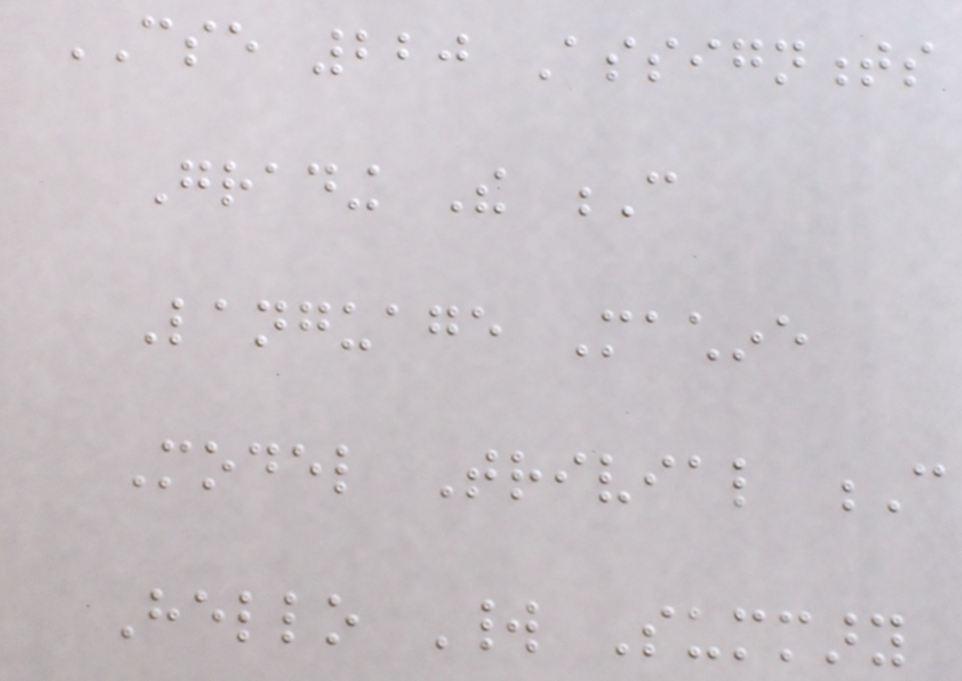CSE 220 Assignments
Grading The C
Language Machine
Model Trivial C
Hello World Summary
